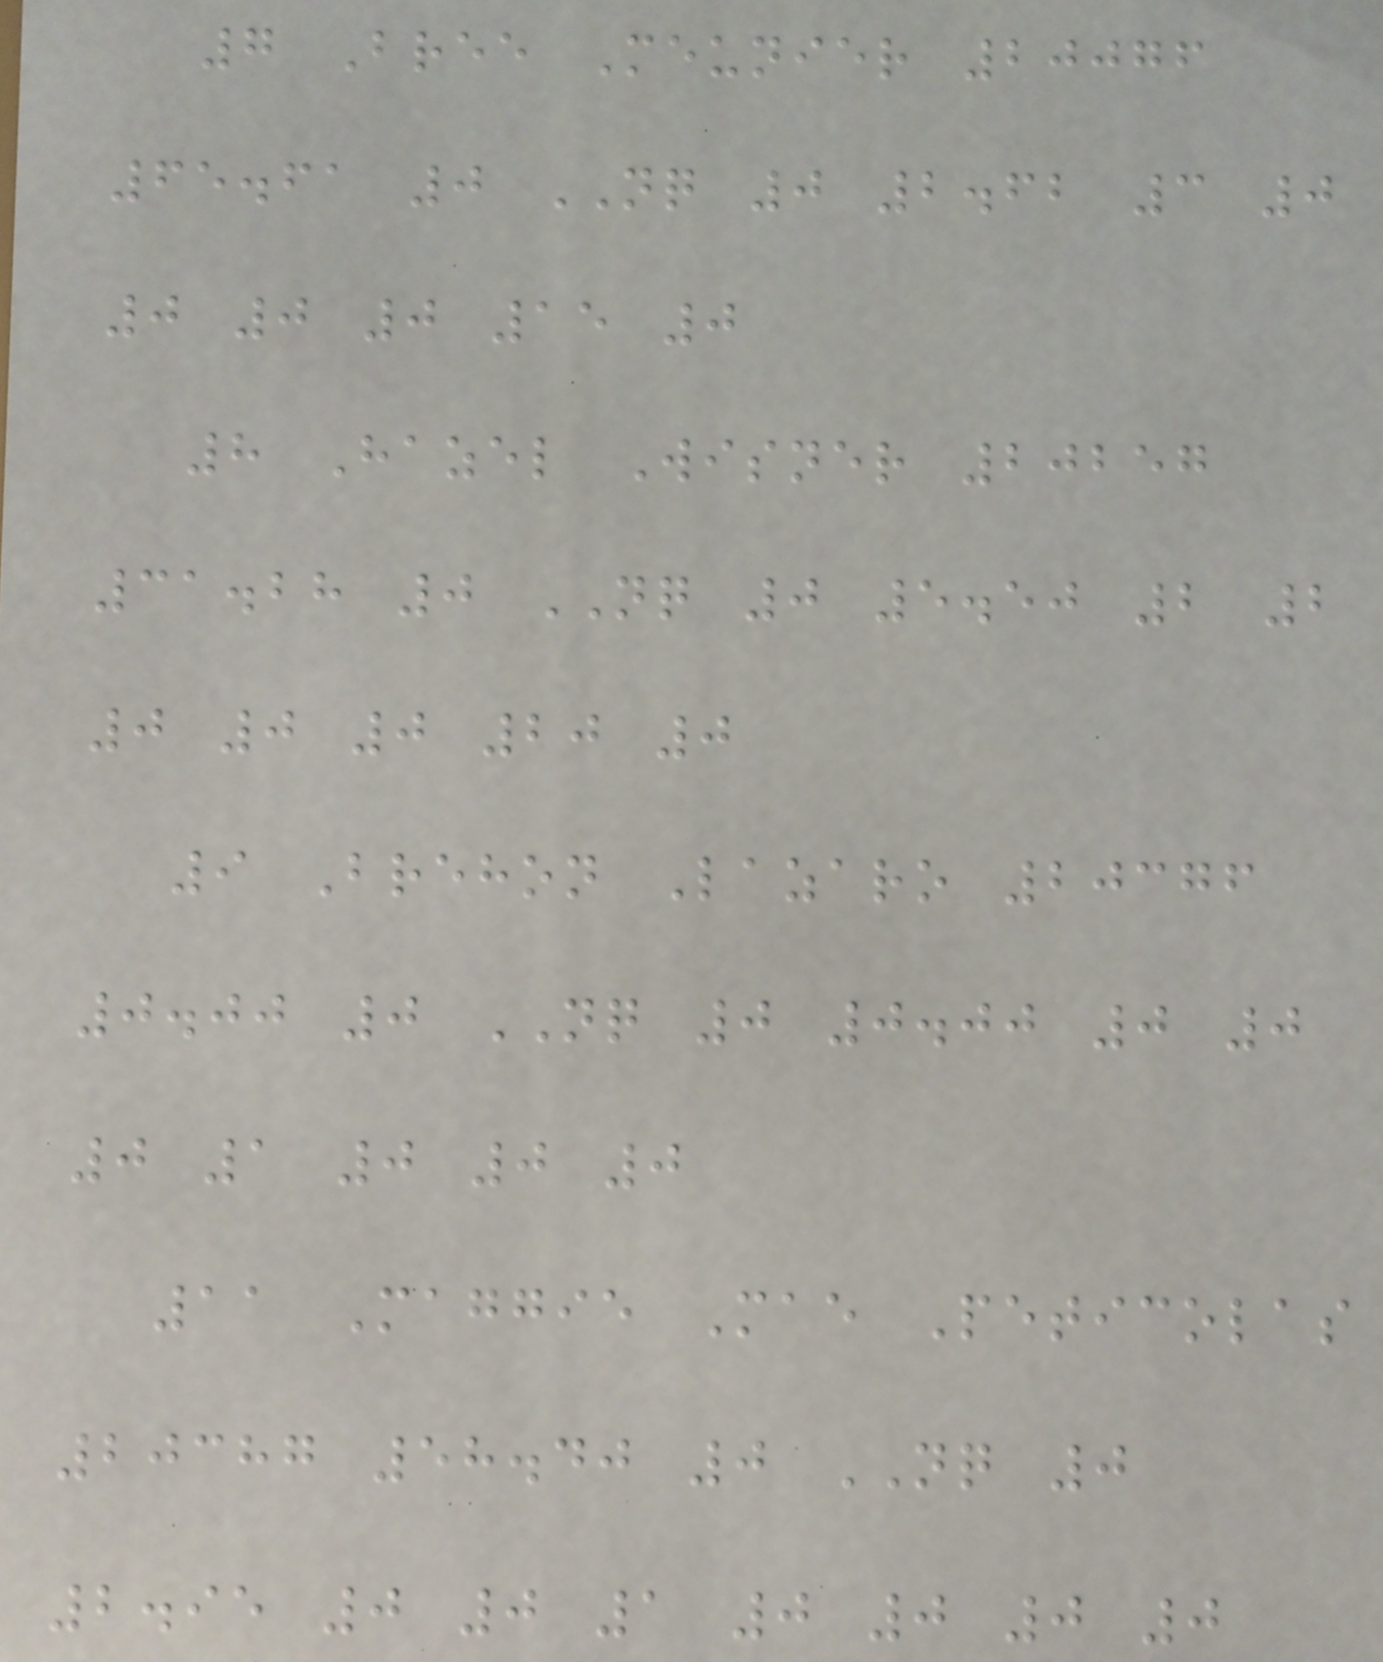7 Bree Meunier 20076
65.61 0 NQ 0 2.62 3 0
0 0 0 15 0
8 Hazel Wisner 20257
31.28 0 NQ 0 5.50 2 2
0 0 0 20 0
9 Brehon Lazaro 20376
0.00 0 NQ 0 0.00 0 0
0 1 0 0 0
11 Maggie Mae Peticolas
20387 58.40 0 NQ 0
2.95 0 0 1 0 0 0 0
